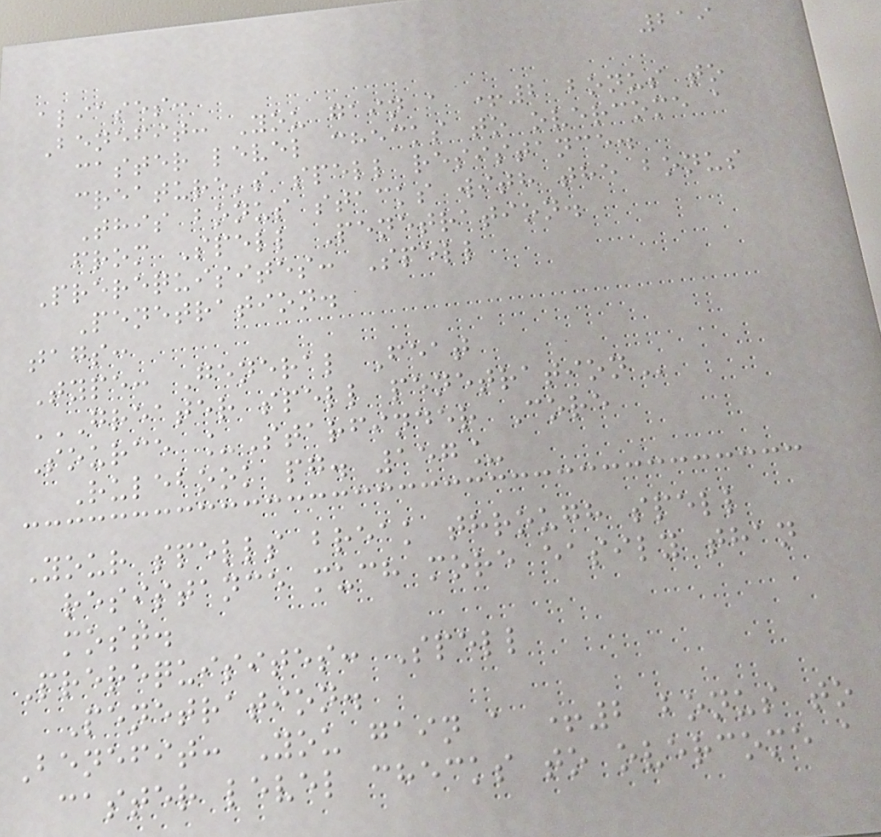219
aliases:
Benefit: You gain a +2 bonus to
caster level checks to overcome a
creature's spell resistance.
This bonus stacks with the bonus
from Spell Penetration.
Prerequisites: Spell
Penetration.
tags:
Type: General Feat
GREATER SPELL PENETRATION
Source _Starfinder Core
Rulebook pg. 157_
Your spells break through spell
resistance much more easily than
most.
Prerequisites: Spell
Penetration.
Benefit: You gain a +2 bonus to
caster level checks to overcome a
